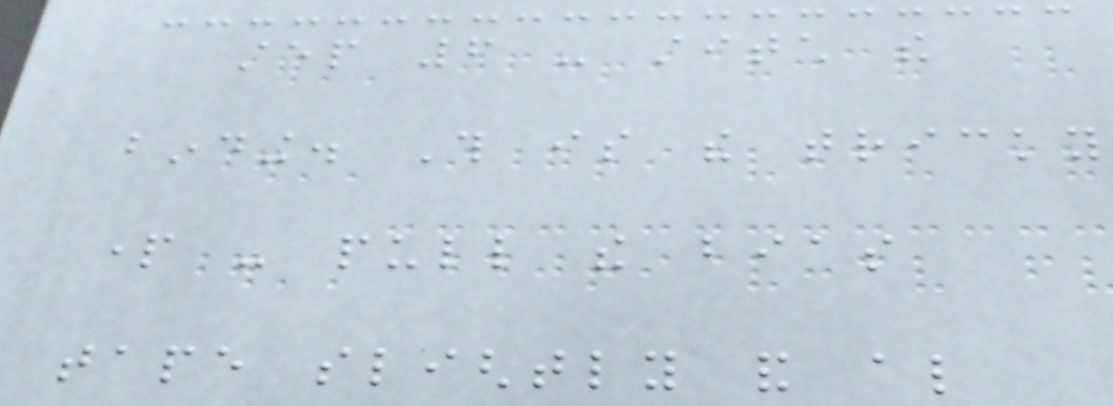step 6 - stitch the
binding. This is the tricky
part - pull the bias
tape slightly and also
